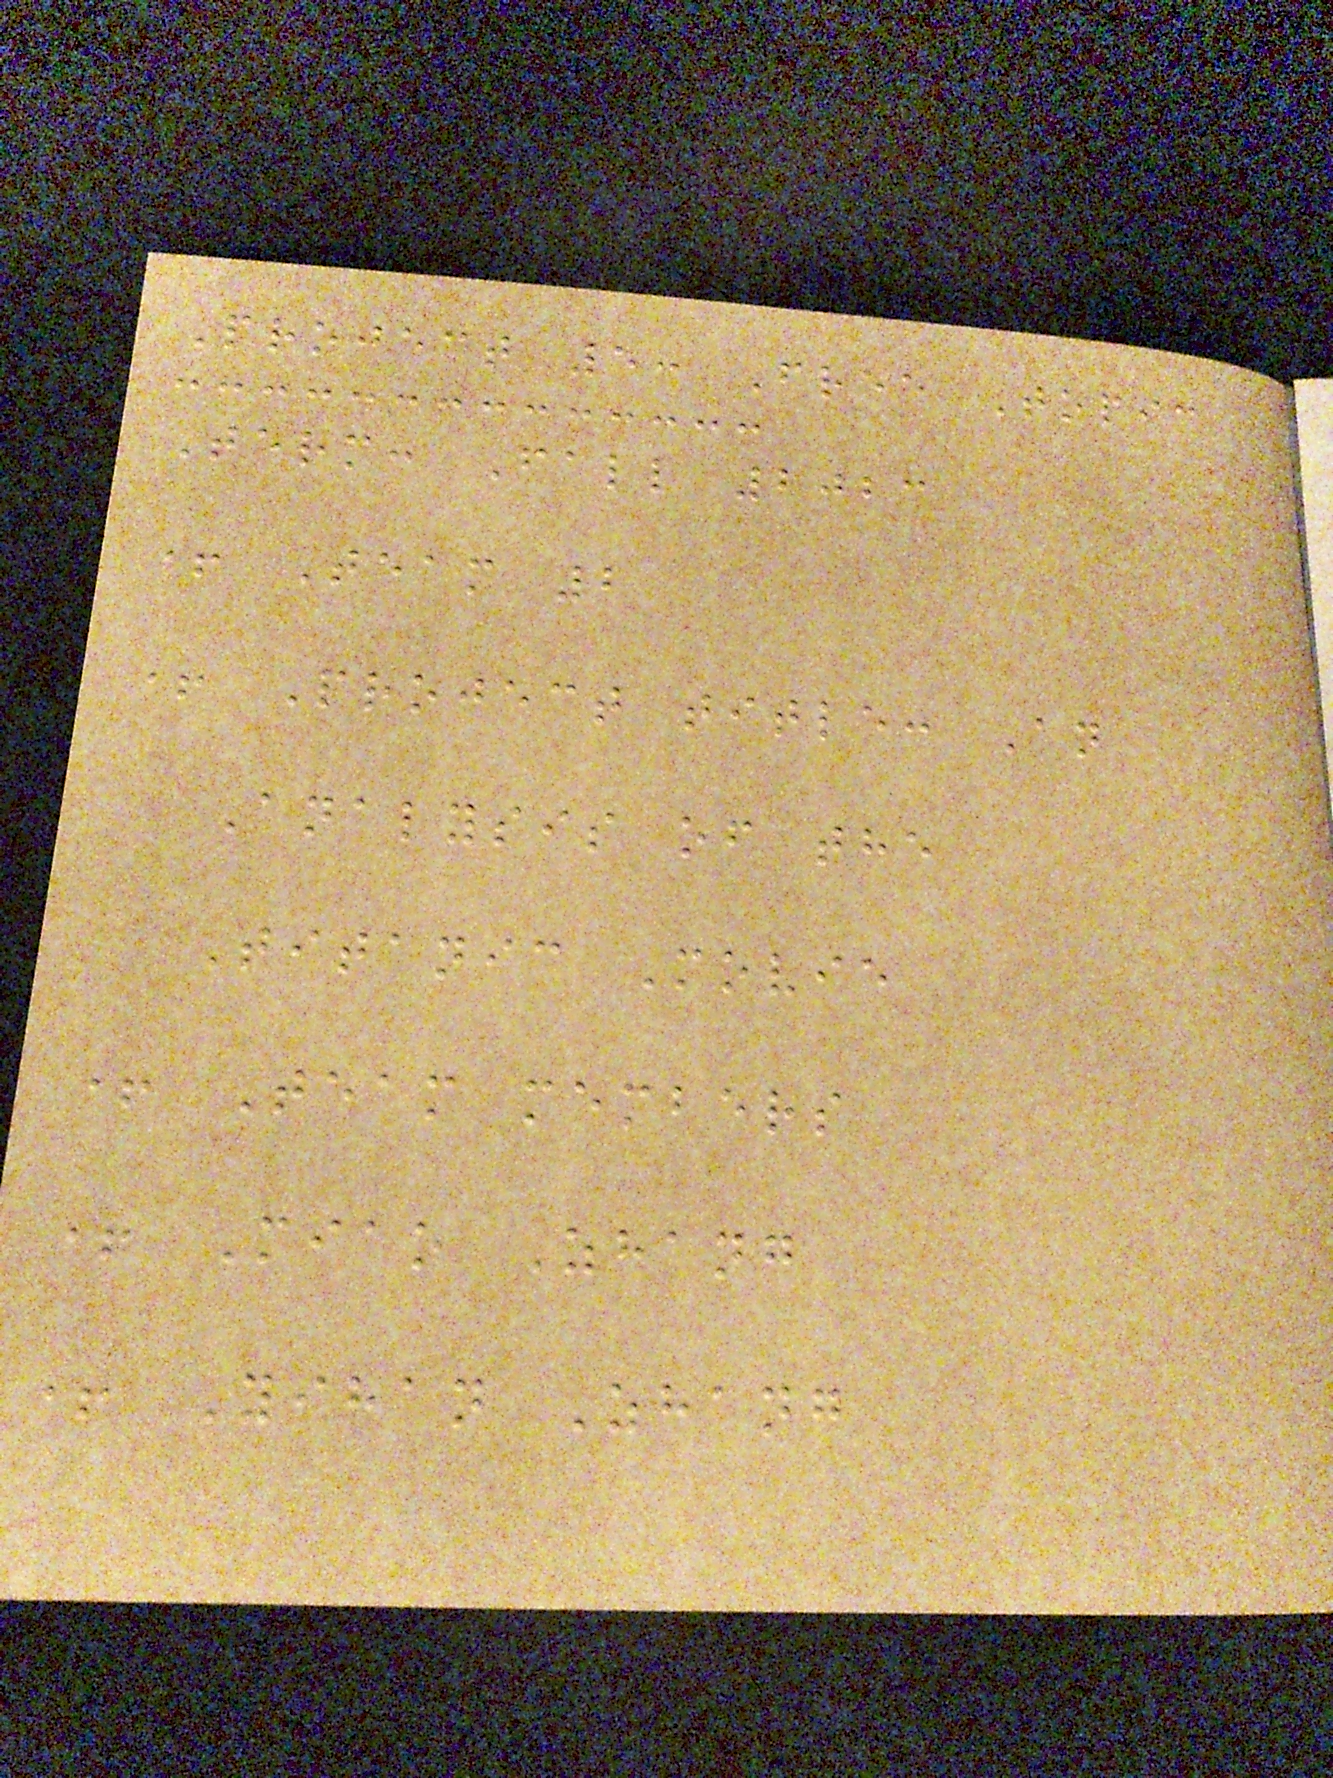Project 5: Free Topic
Term: Fall 2023
+ Team 2
+ Project title: An
Analysis of the
Titanic Movie
+ Team members
+ Miao Zhang
+ Yihan Zhang
